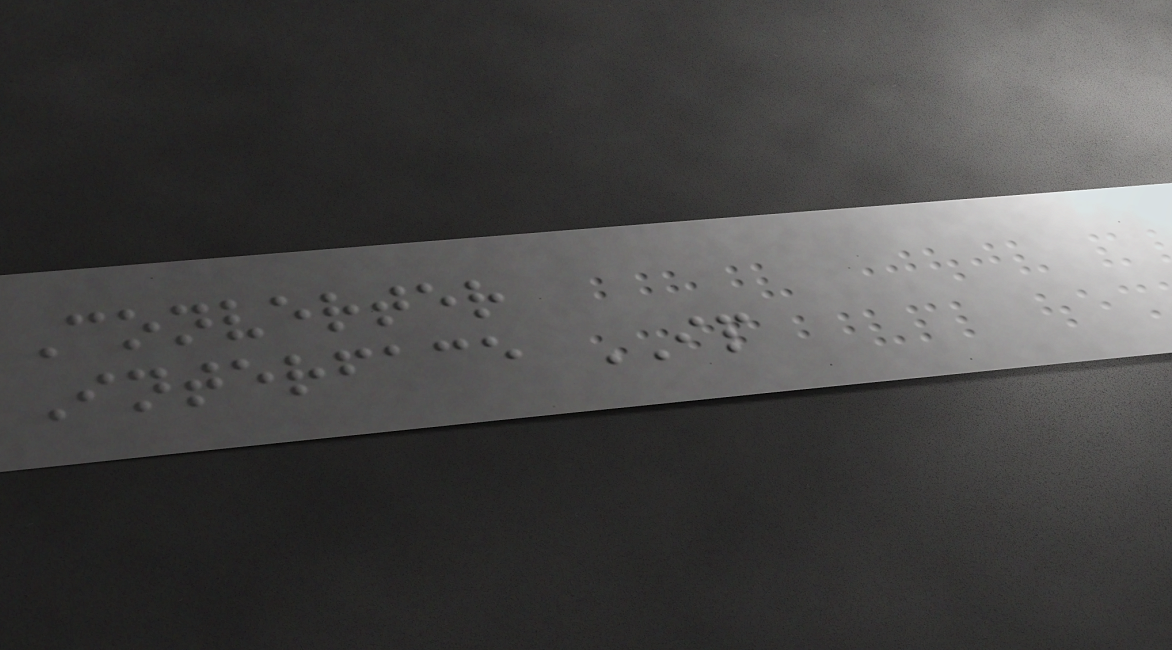Converter
Interface IP
